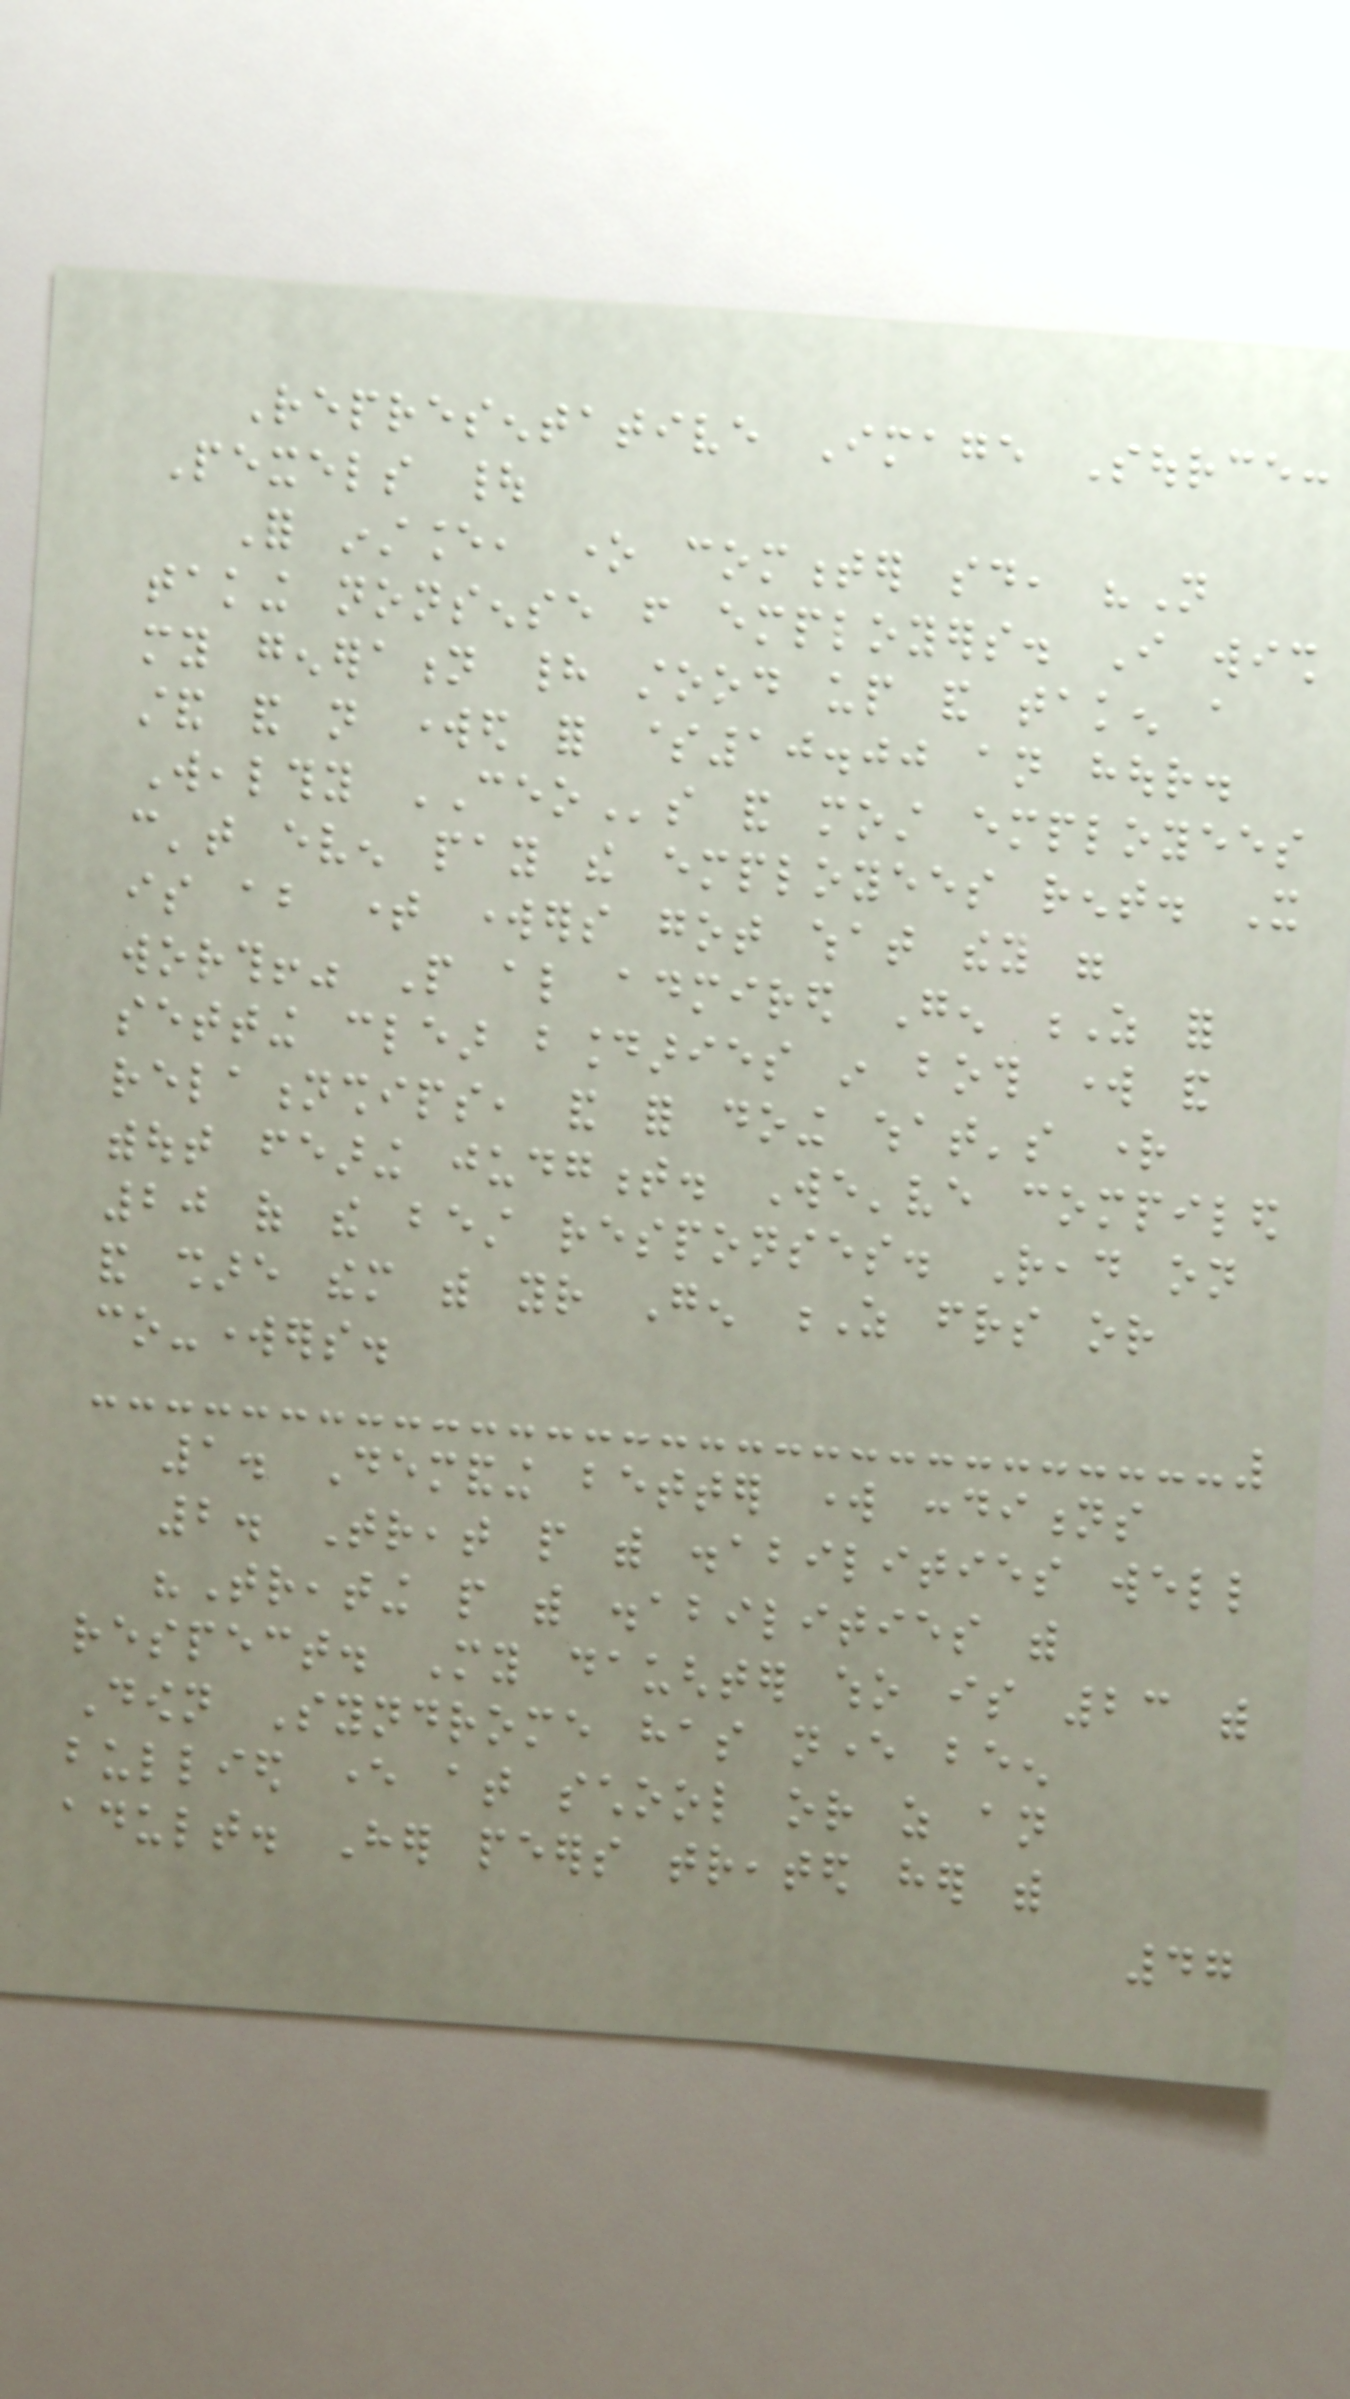Representative Image Source:
Pexels |
For instance, one commenter said, "Not
taking nonsense from employers. I wish
my generation had stood up and taken a
stand and not worked for $10.00 an hour.
Wealthy CEOs and most employees
can't even pay the employees rent. It
is about time workers got what they were
worth!" People also admired Gen Z for
setting clear boundaries in both work and
relationships, and for doing what's right
without fearing judgment. We've compiled
20 of the best responses. Read on
and share them with your Gen Z friends or
co-workers.
1. Demanding better work conditions
2. Treat people with disabilities well
"Treating people with disabilities with
respect. My daughter who is 23 with
Down Syndrome has never been
bullied ever at school or as an
adult. Her peers treated her with
47
